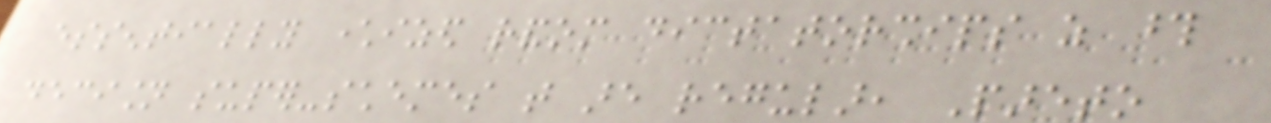essentially characterized random dictatorships as those
decision super-schemes that are regular, Pareto
